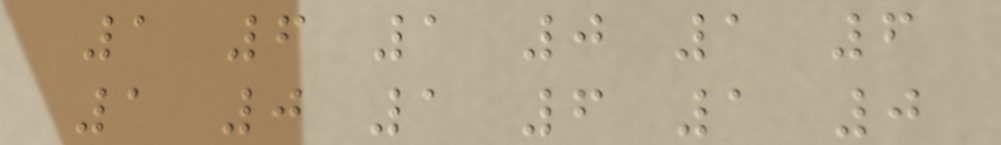1 6 1 0 1 6
1 0 1 6 1 0
